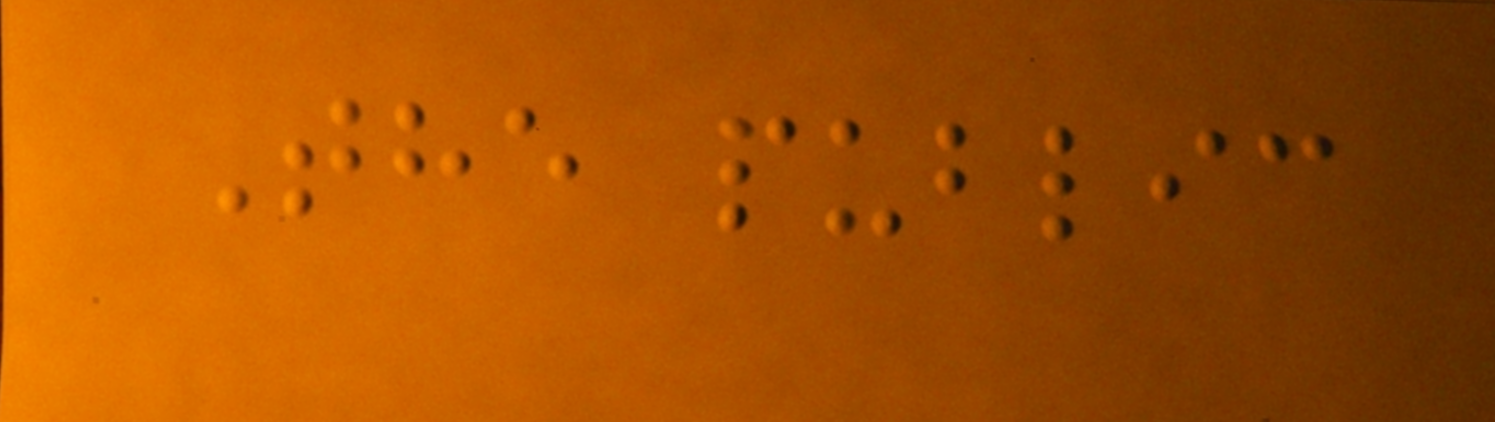The public
